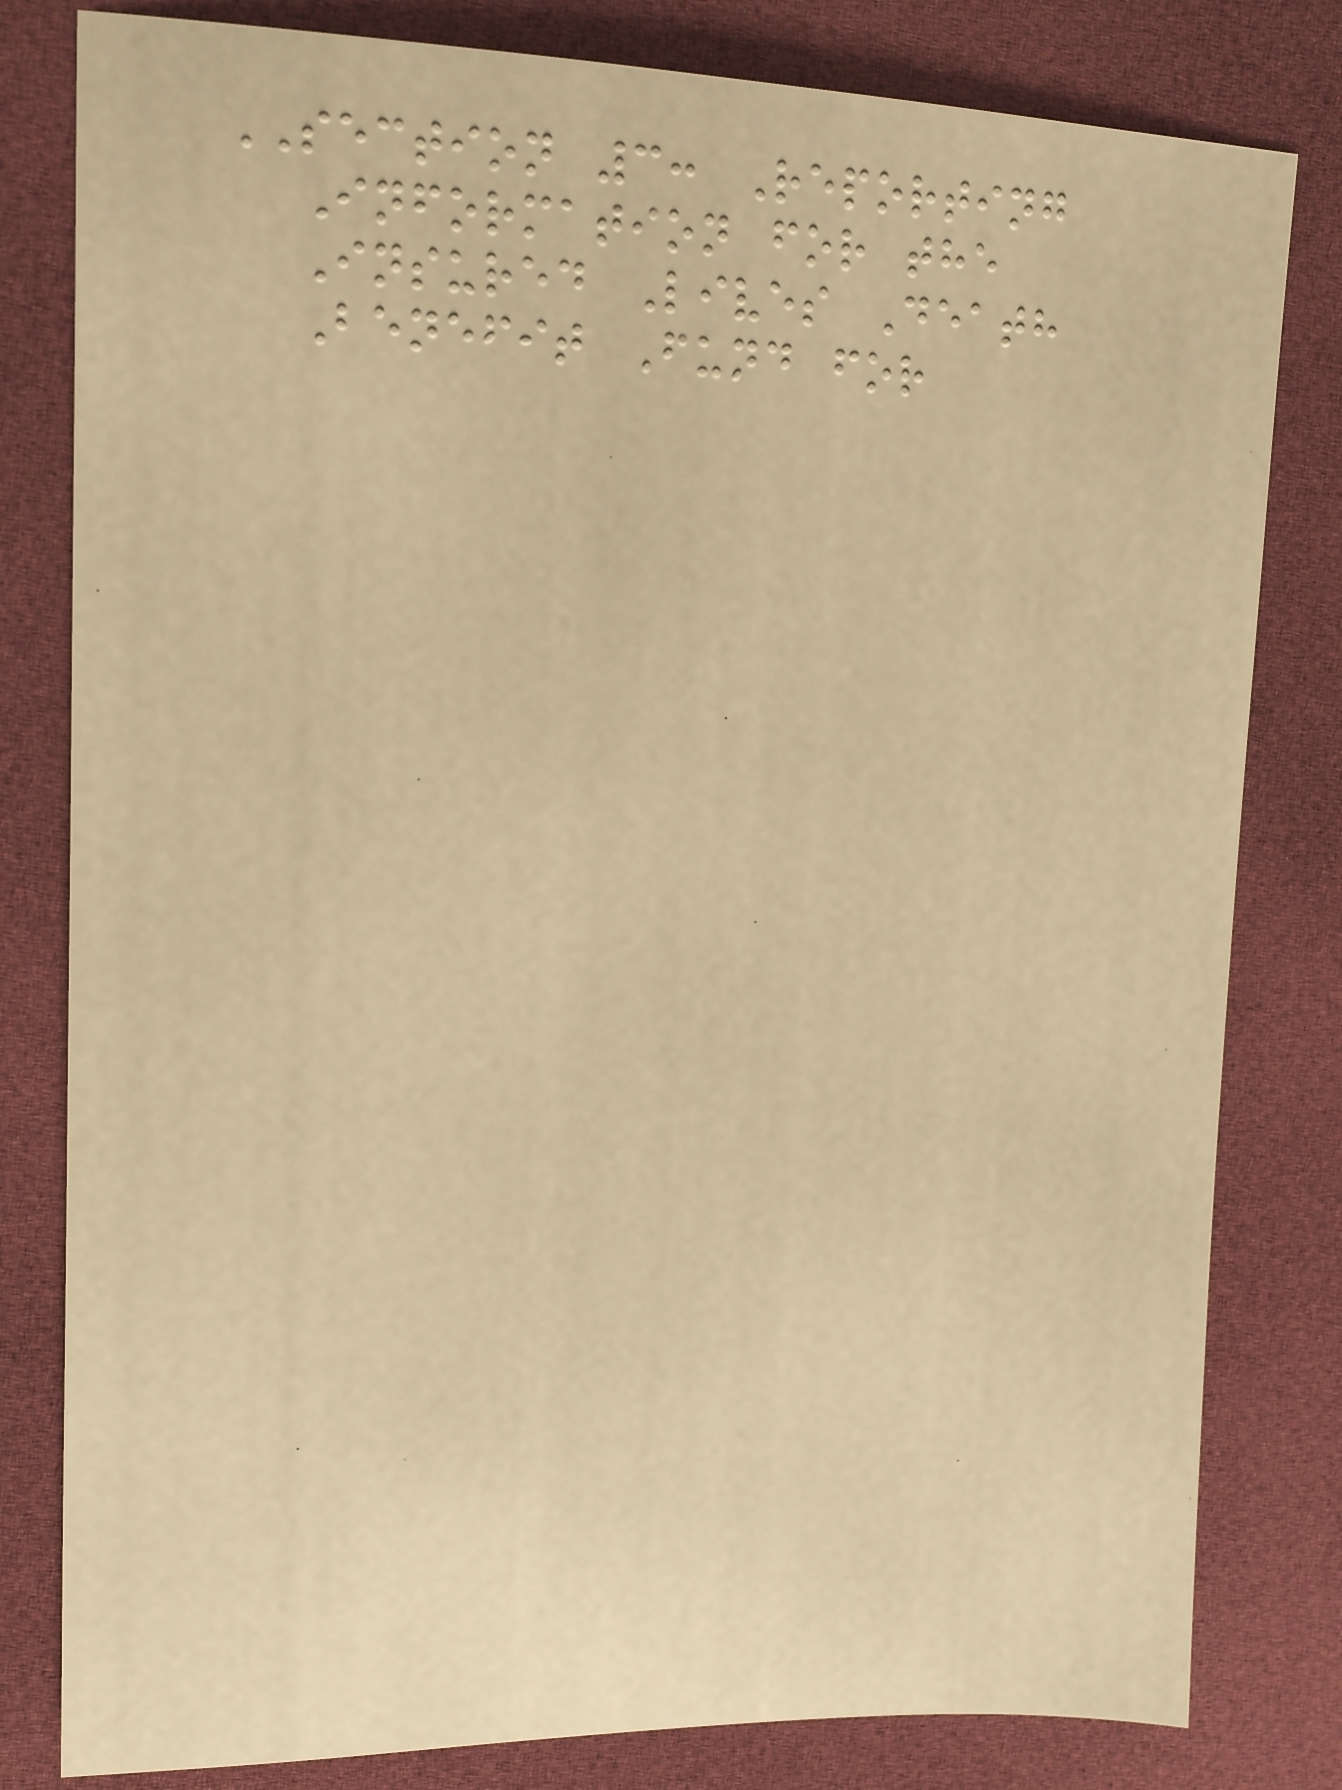SECTION 3: Reporting
Information for the
Insured Lives Death
Benefit Fund for
